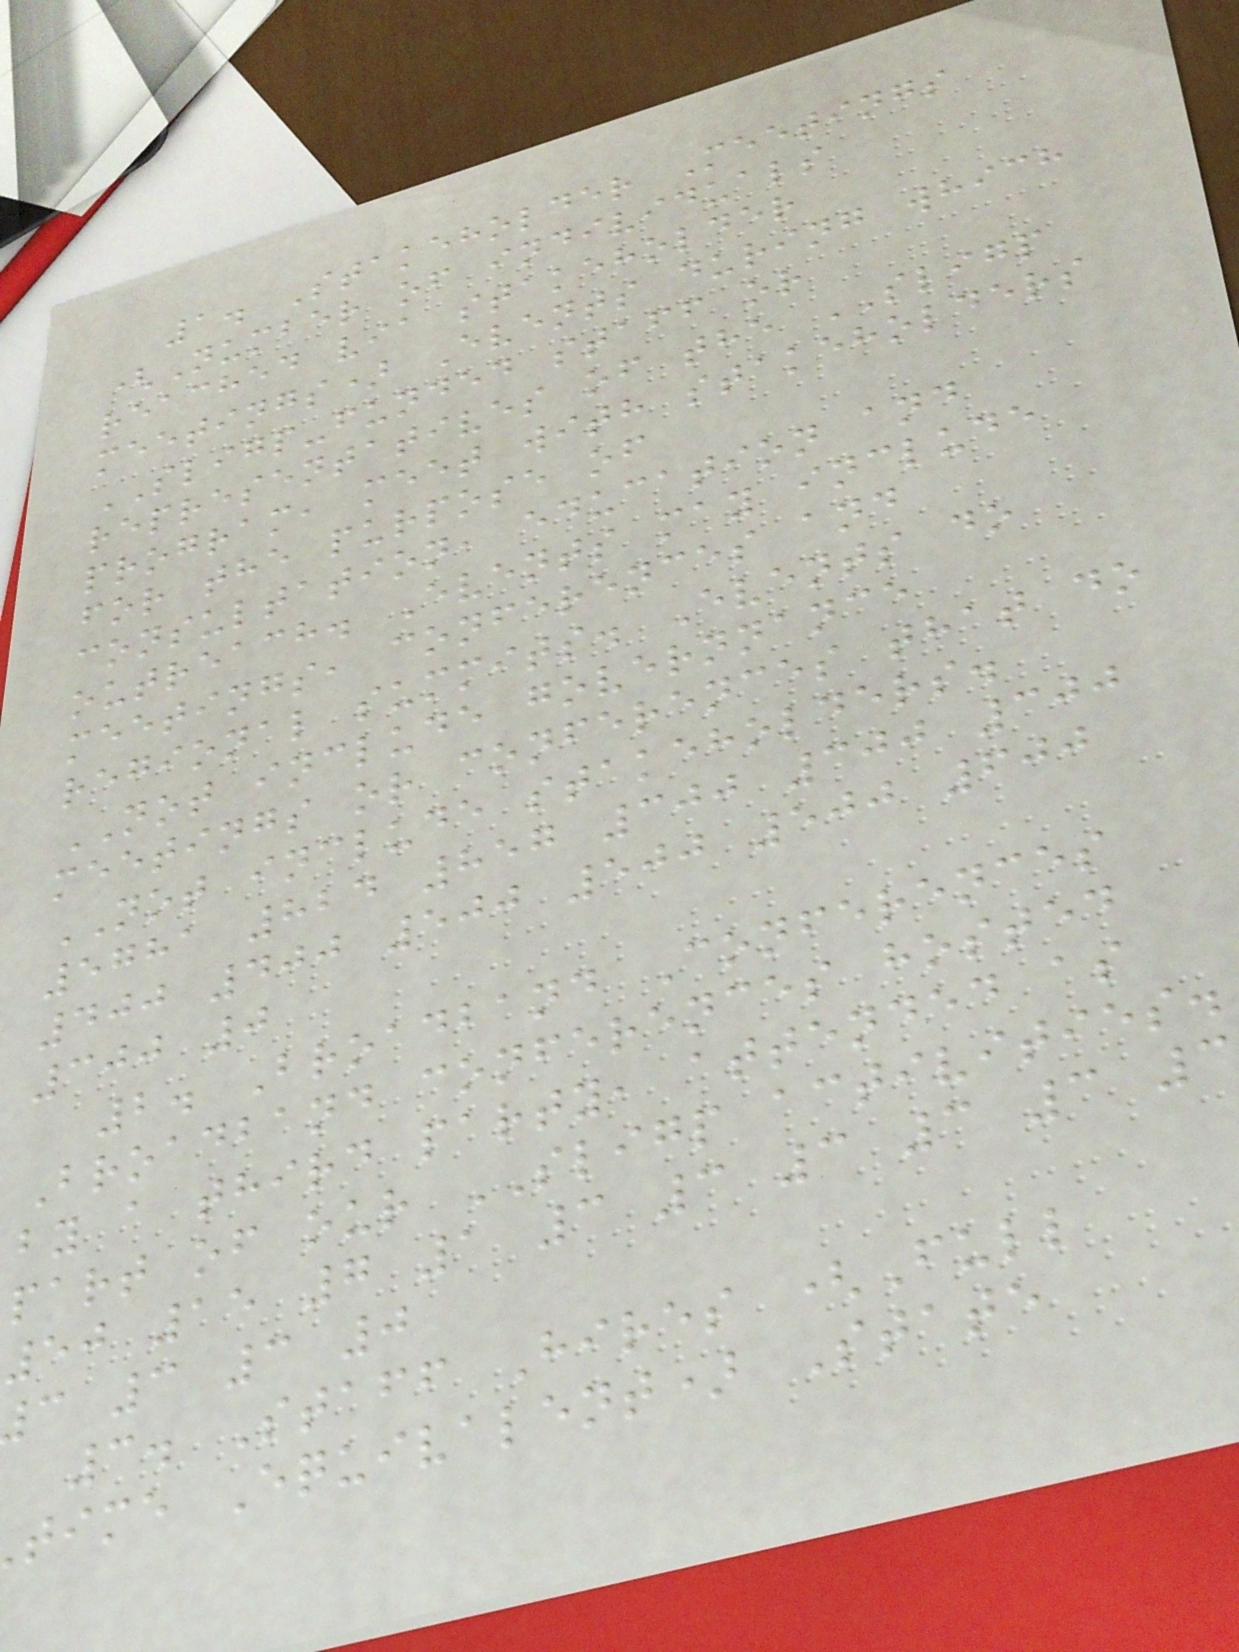1. Stakeholder Meetings
(Number of individuals
reached via stakeholder
meetings) Events during which
SLIGP-funded staff or
representatives of the SLIGP
program, meet with stakeholders
for the purpose of
consultation, education and
outreach. Events may include
meetings, conferences and
regional summits. Events do
NOT include governnance
meetings or conferences that do
NOT include stakeholders.
5781 824 857 300 300 300
400 400 500 500 500 600
300 0
2. Broadband Conferences
Broadband conferences hosted
by a third party, attended as
part of our SLIGP activities.
50 15 7 1 3 3 3 3 3 3
c 3 3 0
3. Staff Hires (Full
time Equivalent) State
